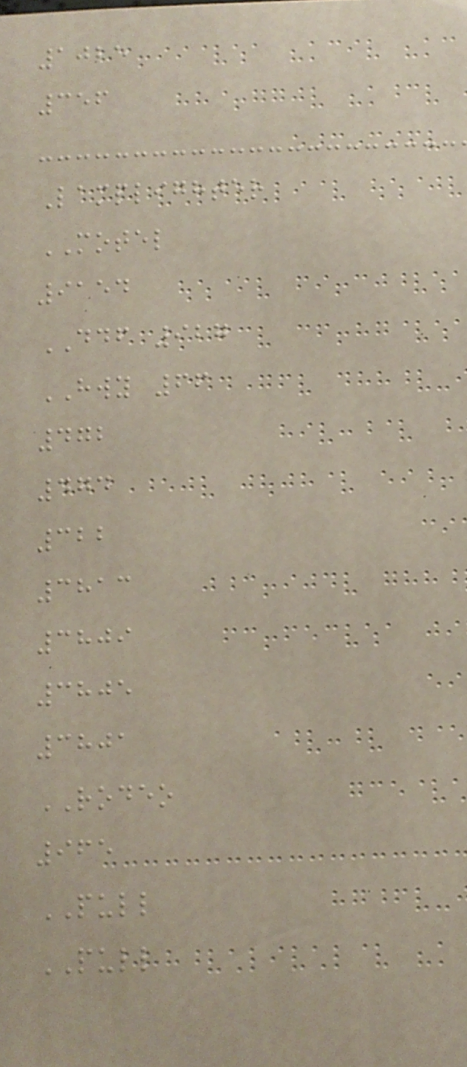1025
356
Lamplighter
MOTEL
9154
DDF 927
HWY 66
472
474
322
3813
3809
3805
3801
RODEO
965
PULL
PULL
